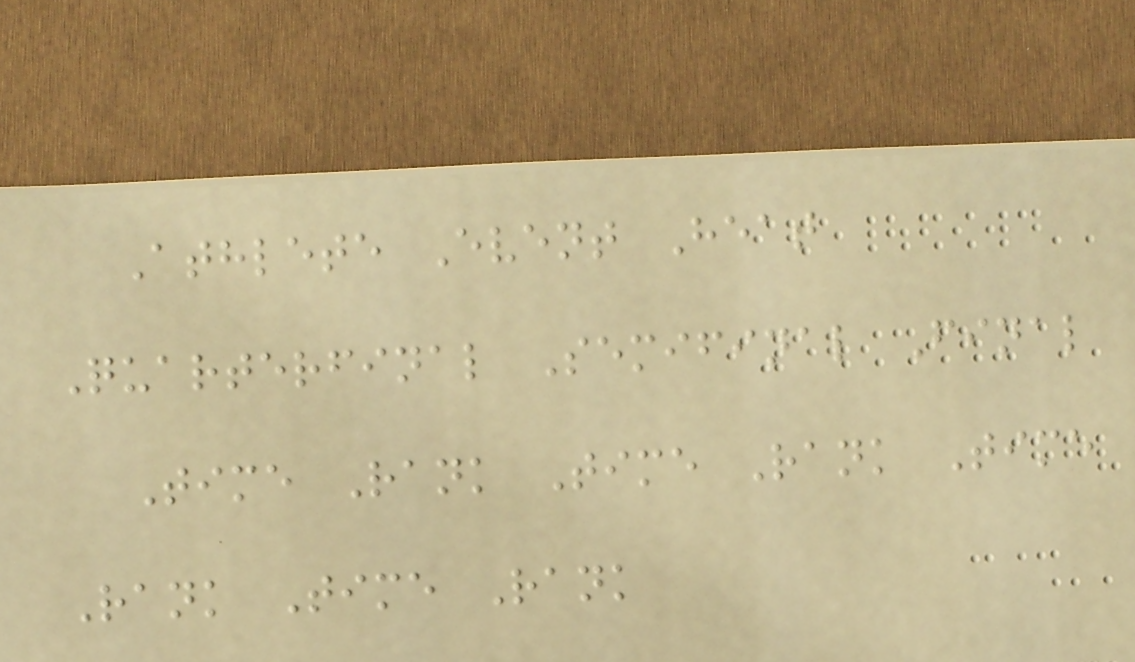Athlete Event Heat
Quarterfinal Semifinal Final
Time Rank Time Rank Time
Rank Time Rank
